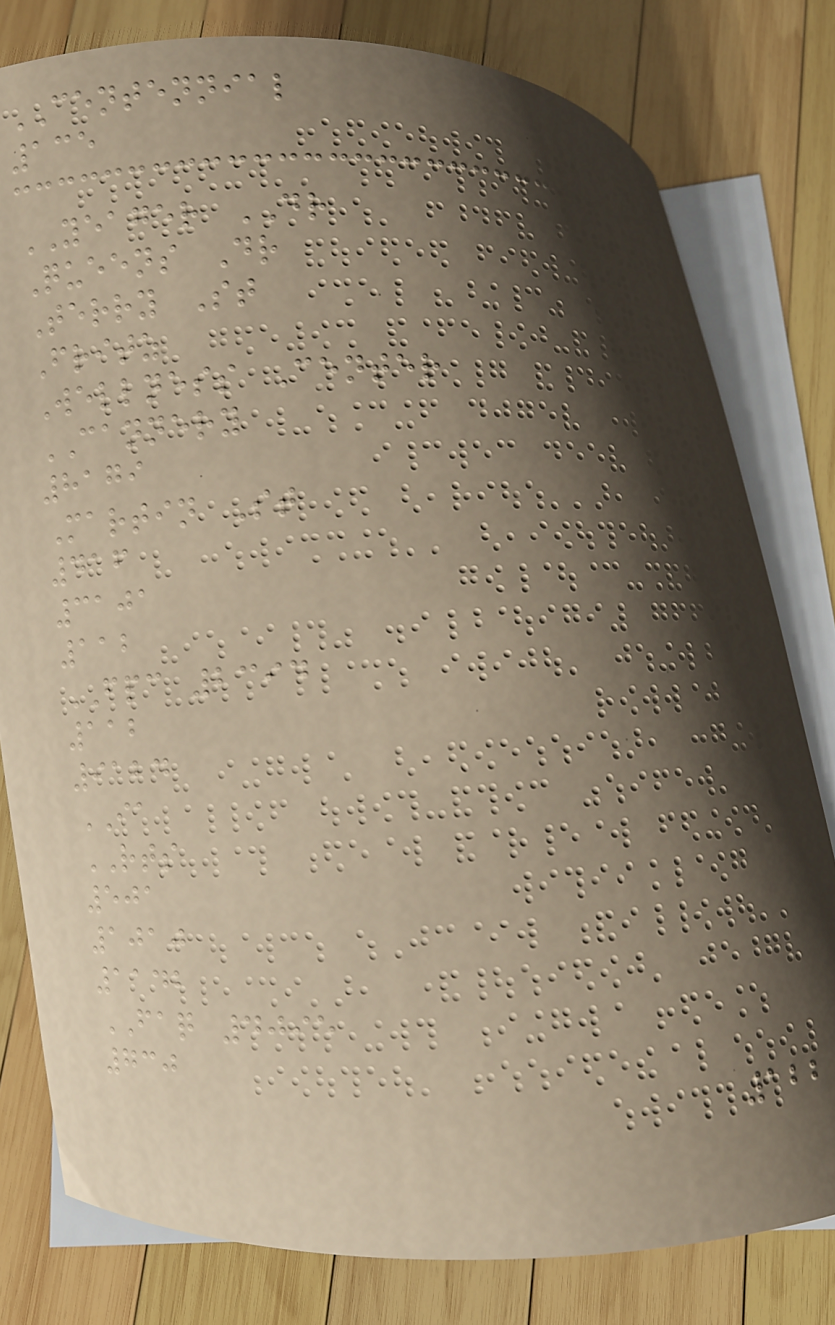CENTENNIAL
135
YEAGER DR
Queens Dr
Terry St
Fritz
Wellness Center
CANNERY
8179
Martin St
416
3101
112
FPC 2394
112
9124
IA
RTS
501
1010
1142
FAQ 4095
730
122
